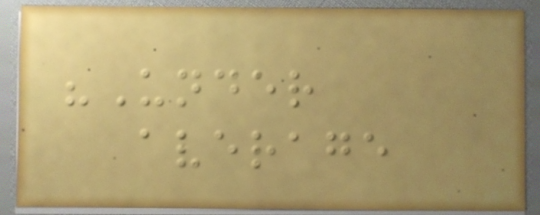"Under
average
